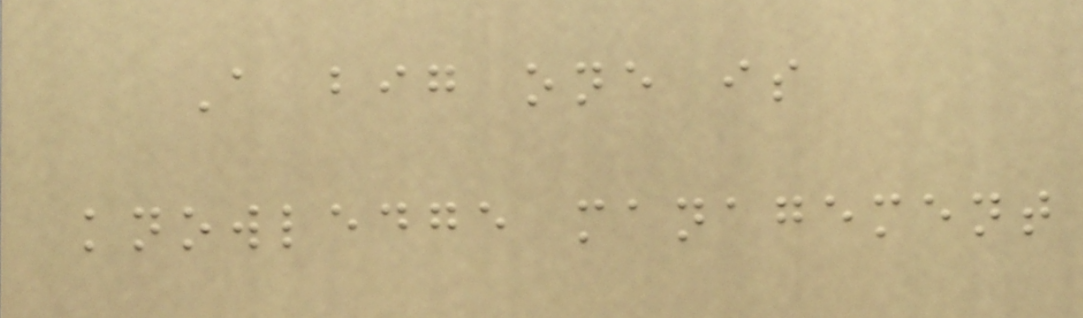A big one is
knowledge management
